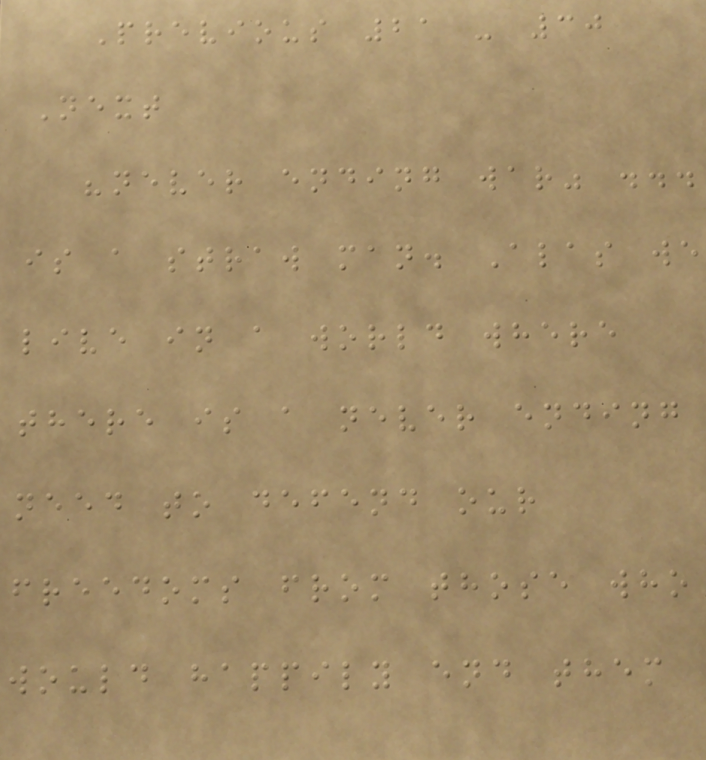Previous 21 - 30
Next
"never ending war" ...
is a straw man. Alas we
live in a world where
there is a never ending
need to defend our
freedoms from those who
would happily end them
